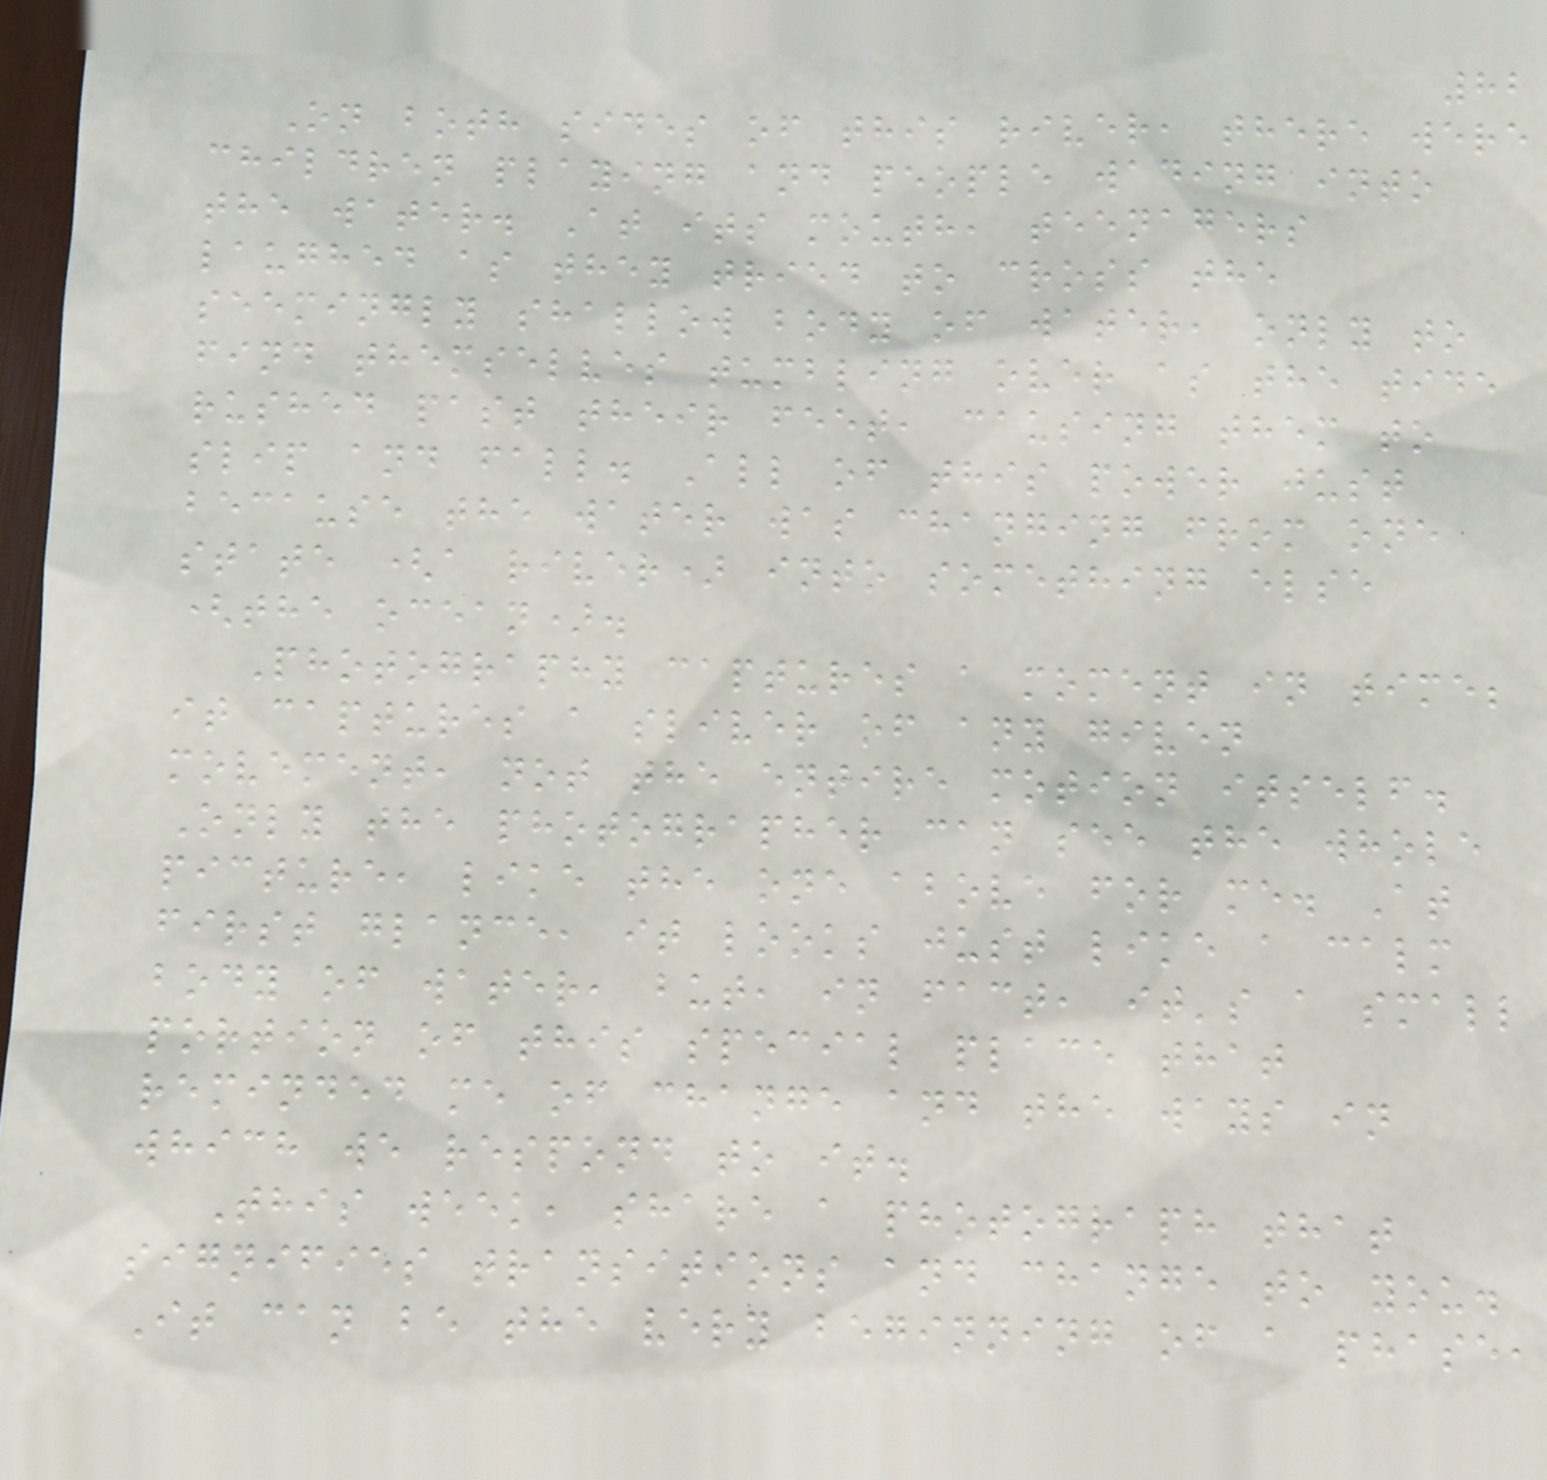82
On both sides of this river, there were
children playing and people wading into
the water. At its mouth, teenagers
laughed as they tried to cross the
seemingly shallow body of water, only to
find themselves tumbling over as the tide
rushed past their feet, causing them to
slip and fall. All of this power just
because the water was changing from one
state (a river) into something else
(the ocean).
Photography captures a moment in time;
it captures a sliver of any given
movement, not the entire motion itself.
Only the photographer can see the whole
picture, like the one above for me. At
first glance, it looks just like a calm
body of water, but, in fact, it's a small
portion of this special place that
reminded me of change and the ways in
which we respond to it.
This week, share a photograph that
signifies transitions and change to you.
It can be the very beginning of a phase,
